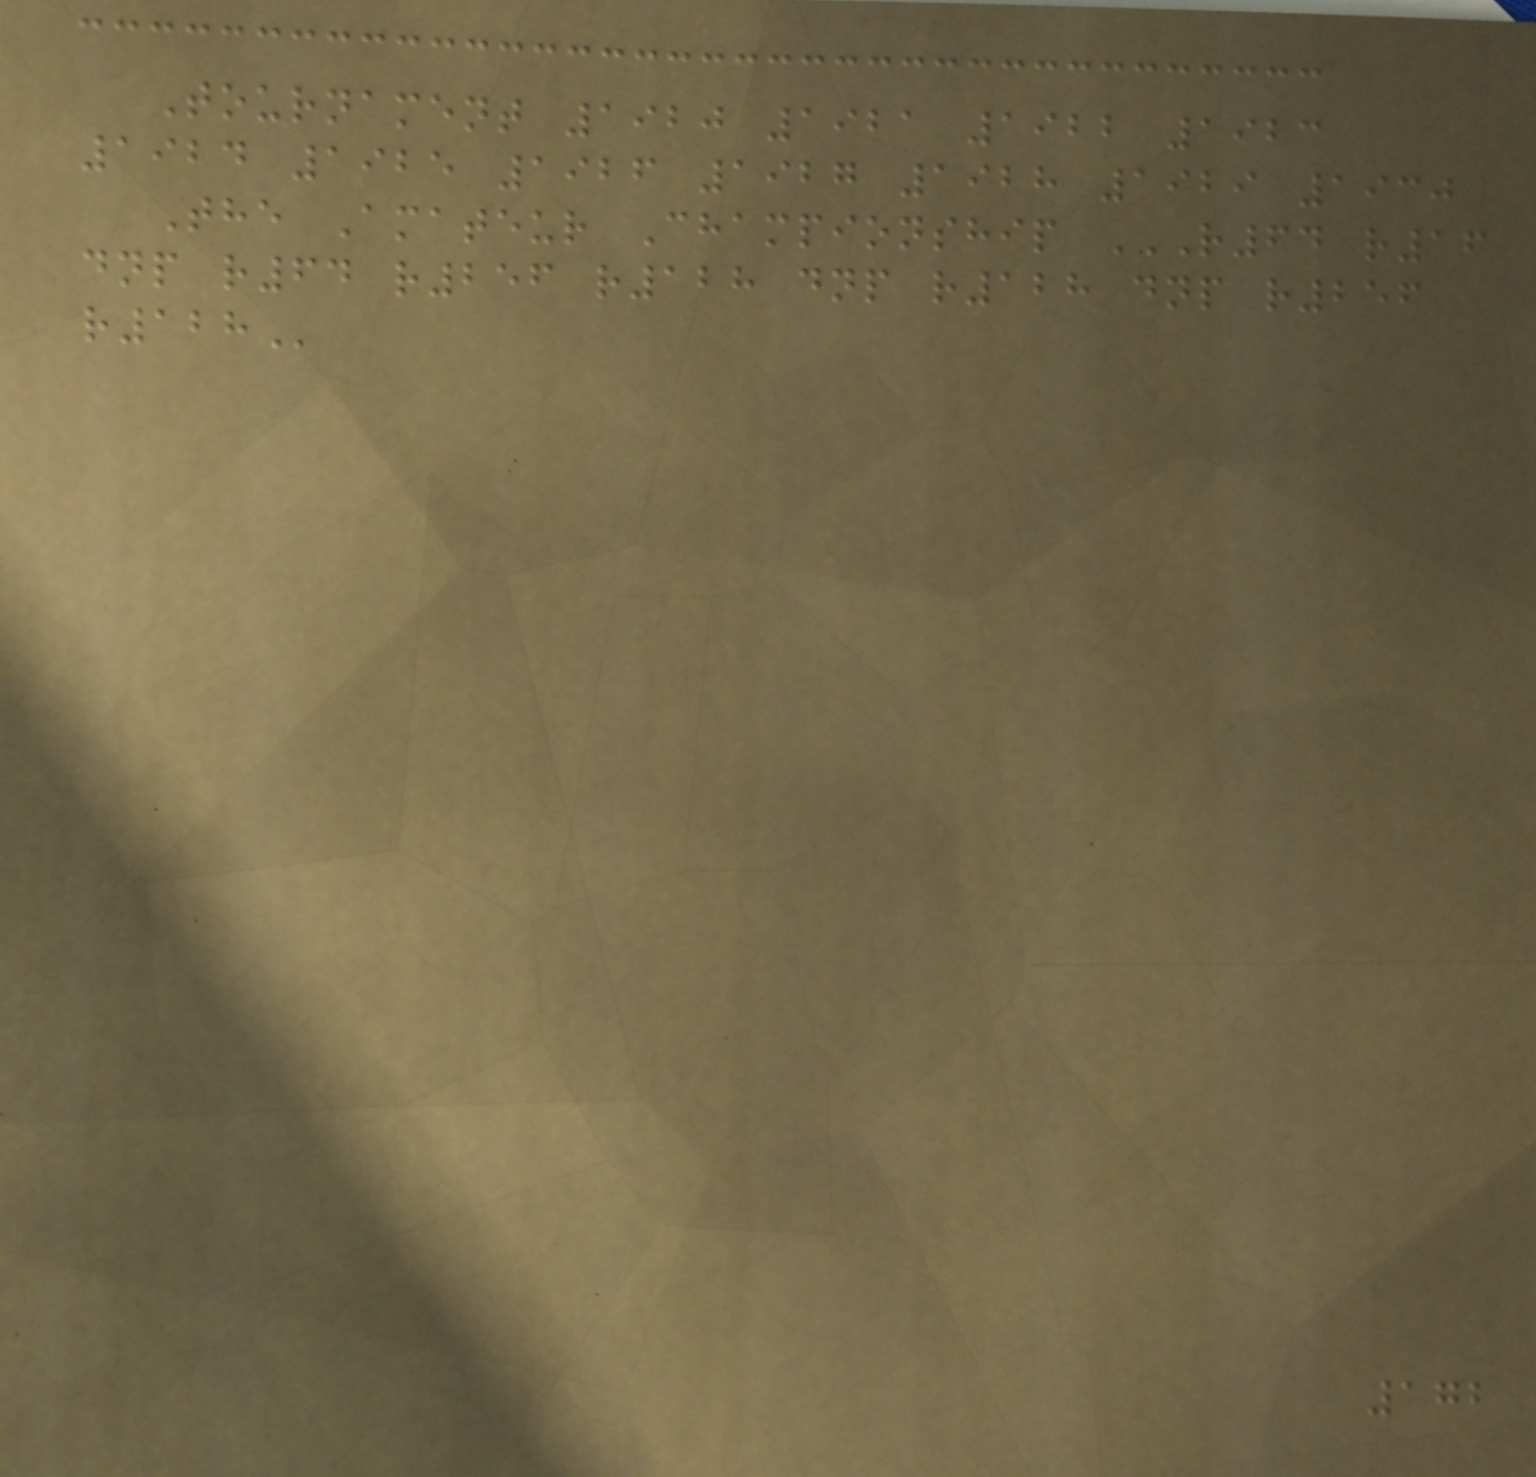Tournament 1920 1921 1922 1923
1924 1925 1926 1927 1928 1929 1930
The Amateur Championship R64 R16
DNP R64 R256 R128 DNP R128 DNP R256
R128
172
